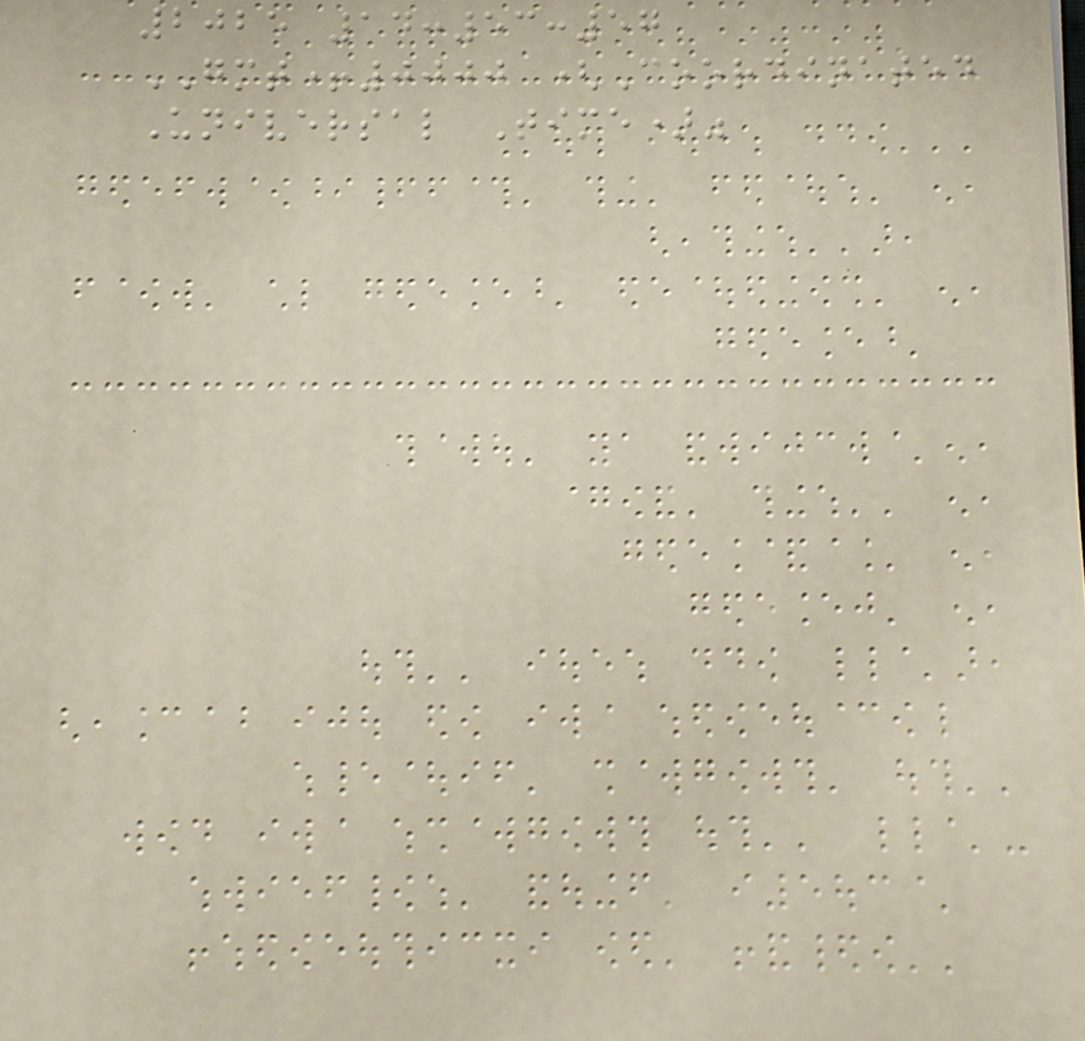2025 14:53:57
GMT+0000 (Coordinated
Universal Time)"
